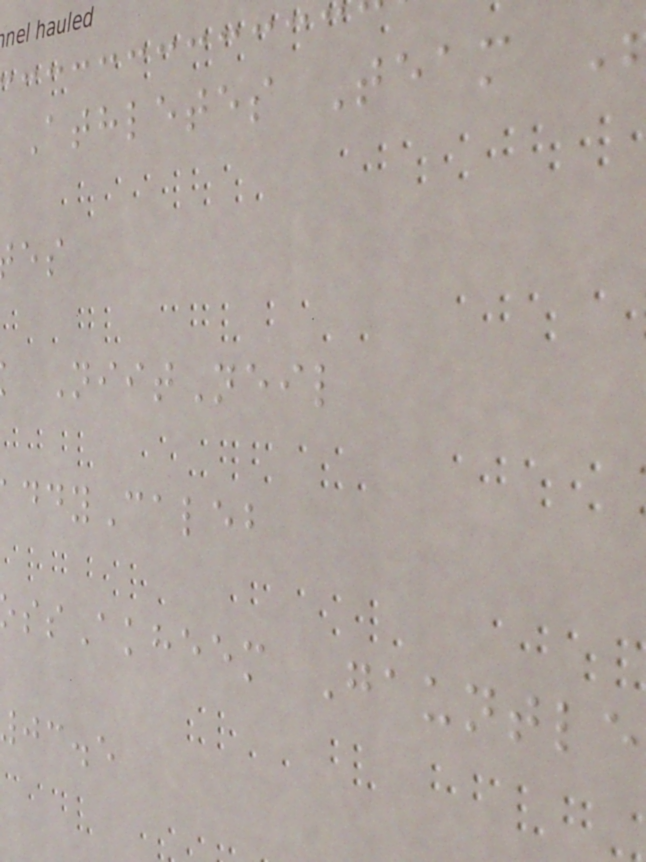Athletes Team
NiitNeil
ddyCaleb
ssAkheem Gauntle
jc.e
